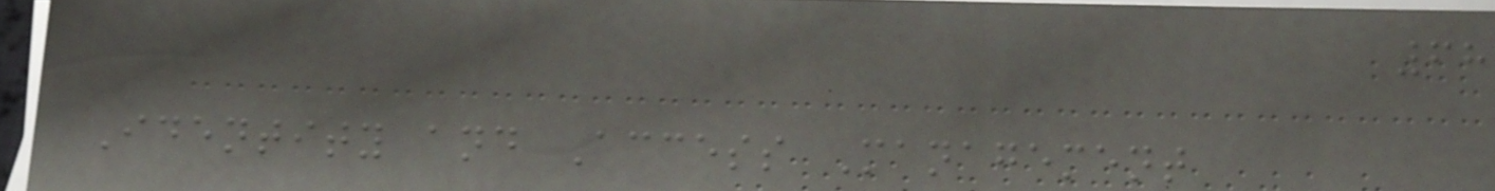68
Identity and Access Management
